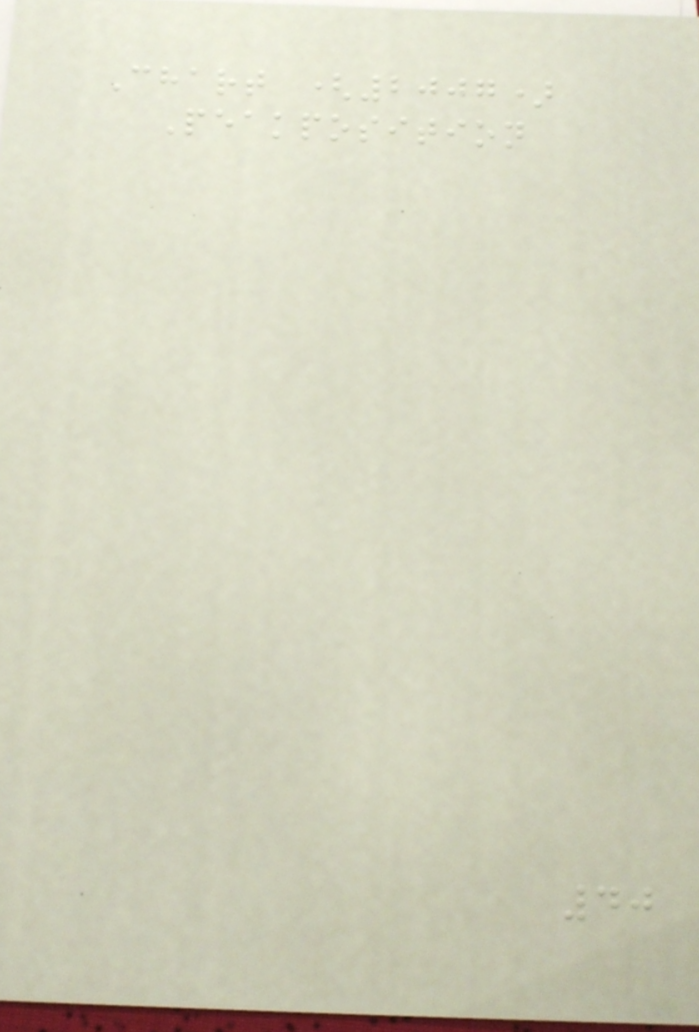Chart (2007)
Peakposition
40
